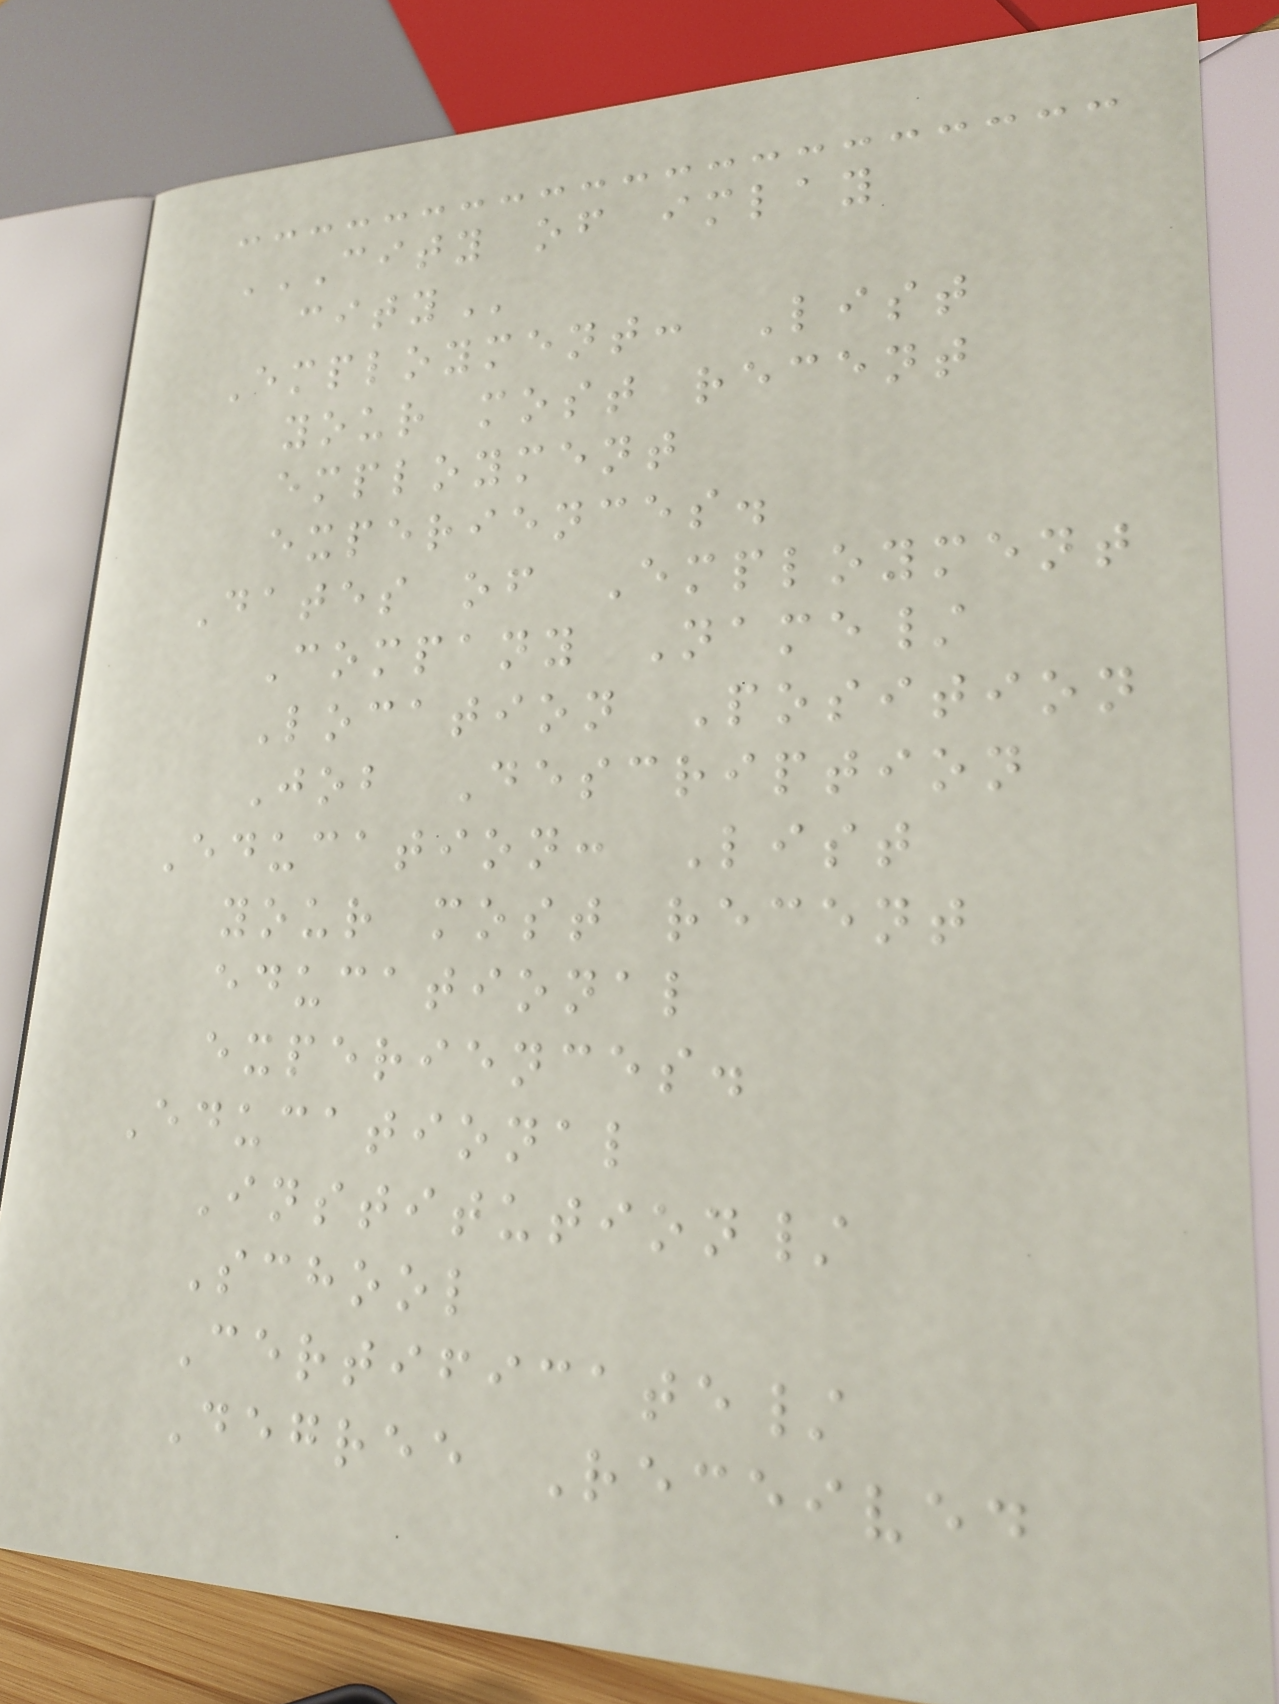CITY OF IMLAY
CITY
Employment: List
your most recent
employment
experiences.
Dates of Employment
Company Name/
Location Position
Job Description
Education: List
your most recent
educational
experiences.
Educational
Institution/
School
Certificate/
Degree Received
